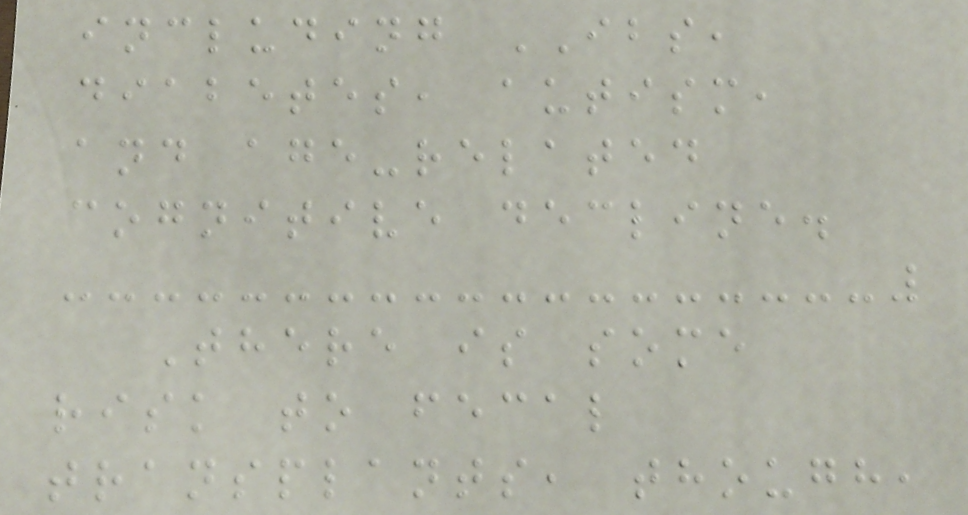including IBS,
diabetes, autism,
and age-related
cognitive decline.
There is some
risk to fecal
transplants, though,
